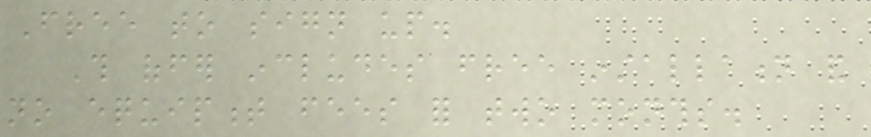Free to sign up.
This offer includes free installation and
no equipment fees for two months.
